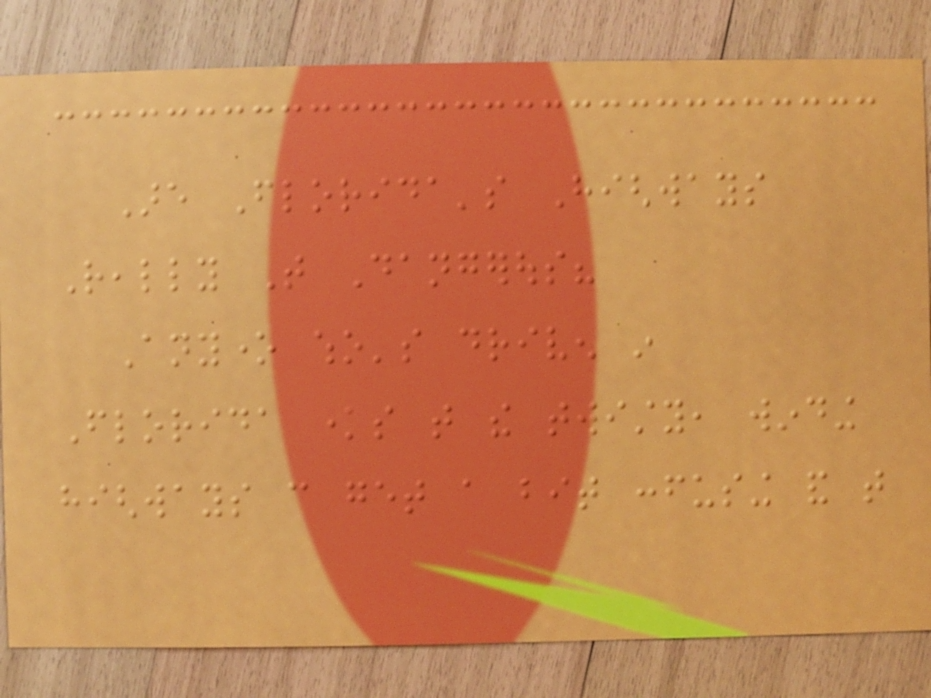Are Florida's Highways
Really That Dangerous?
Anyone who's driven in
Florida knows that the twisty, winding
highways can get a bit confusing and that
